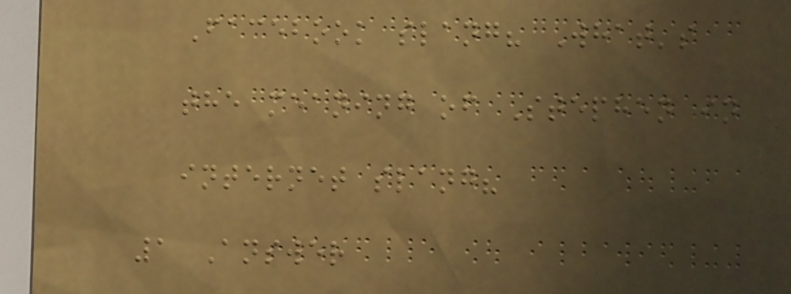Facebook slang? What's
the meaning of Stephen in
internet slang?
1 Answer
